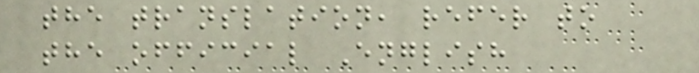the translation, refer to
the official English
